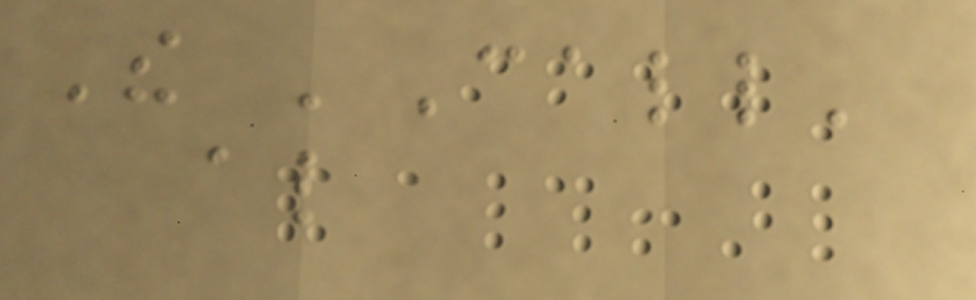The 'Call'
also
